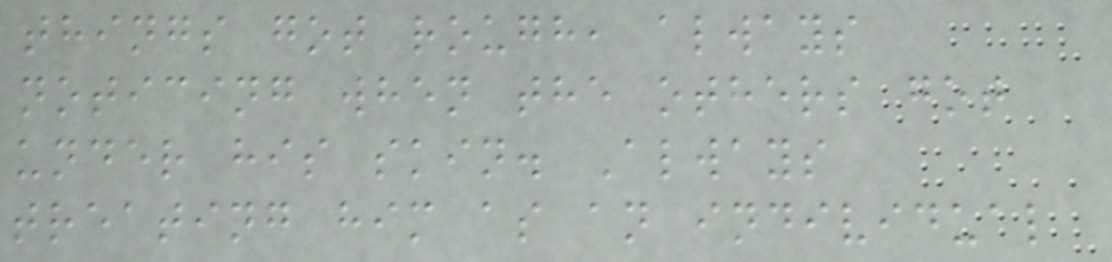things got rough, always
noticing when the others got
under his skin. Always
treating him as an individual
